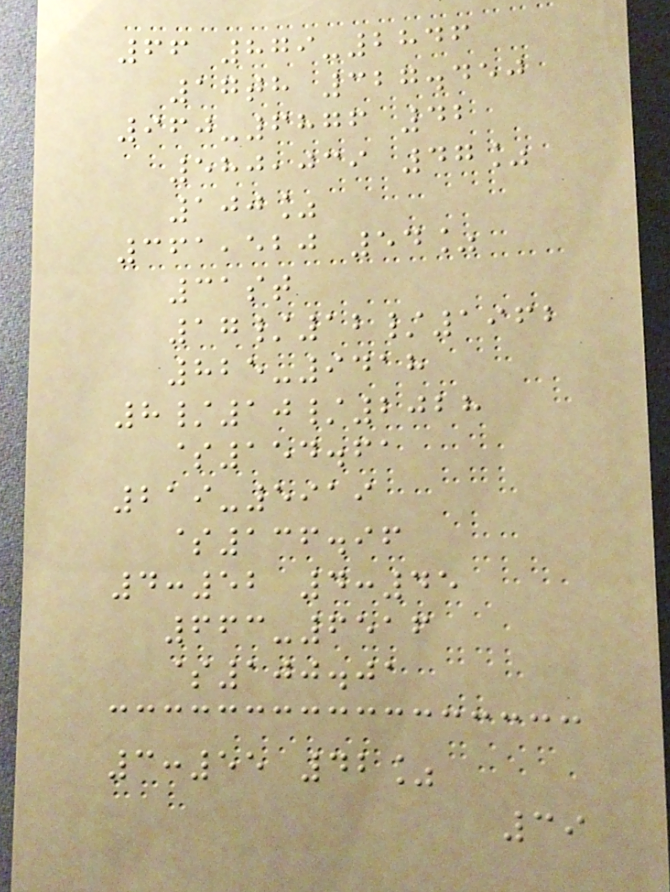66 879-2846
17th 327.450
960-6876 42
580,039 47%
100%
361,520 54%
31st
17/12/1962
825-9418
8/10/2028
$154.61
219-5919
$136.96
4:52 4:45
663-6516
$100.01
3:55 42%
39
